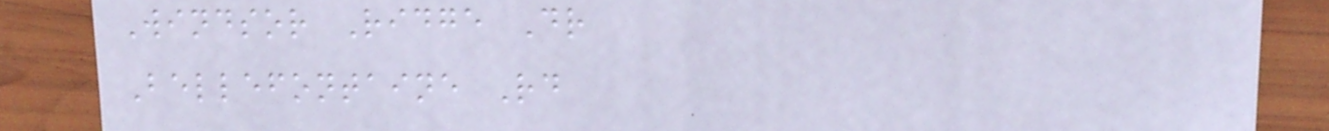Windsor Ridge Dr
Bellefontaine Rd
